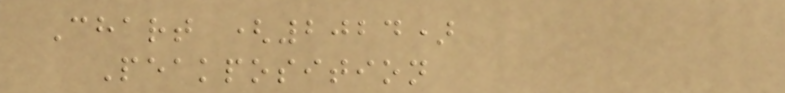Chart (2024)
Peakposition
